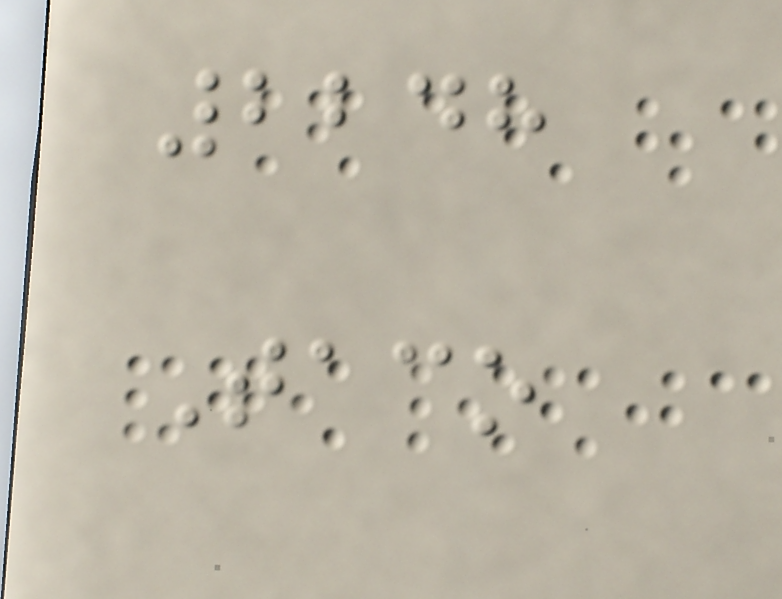2248
Taco
